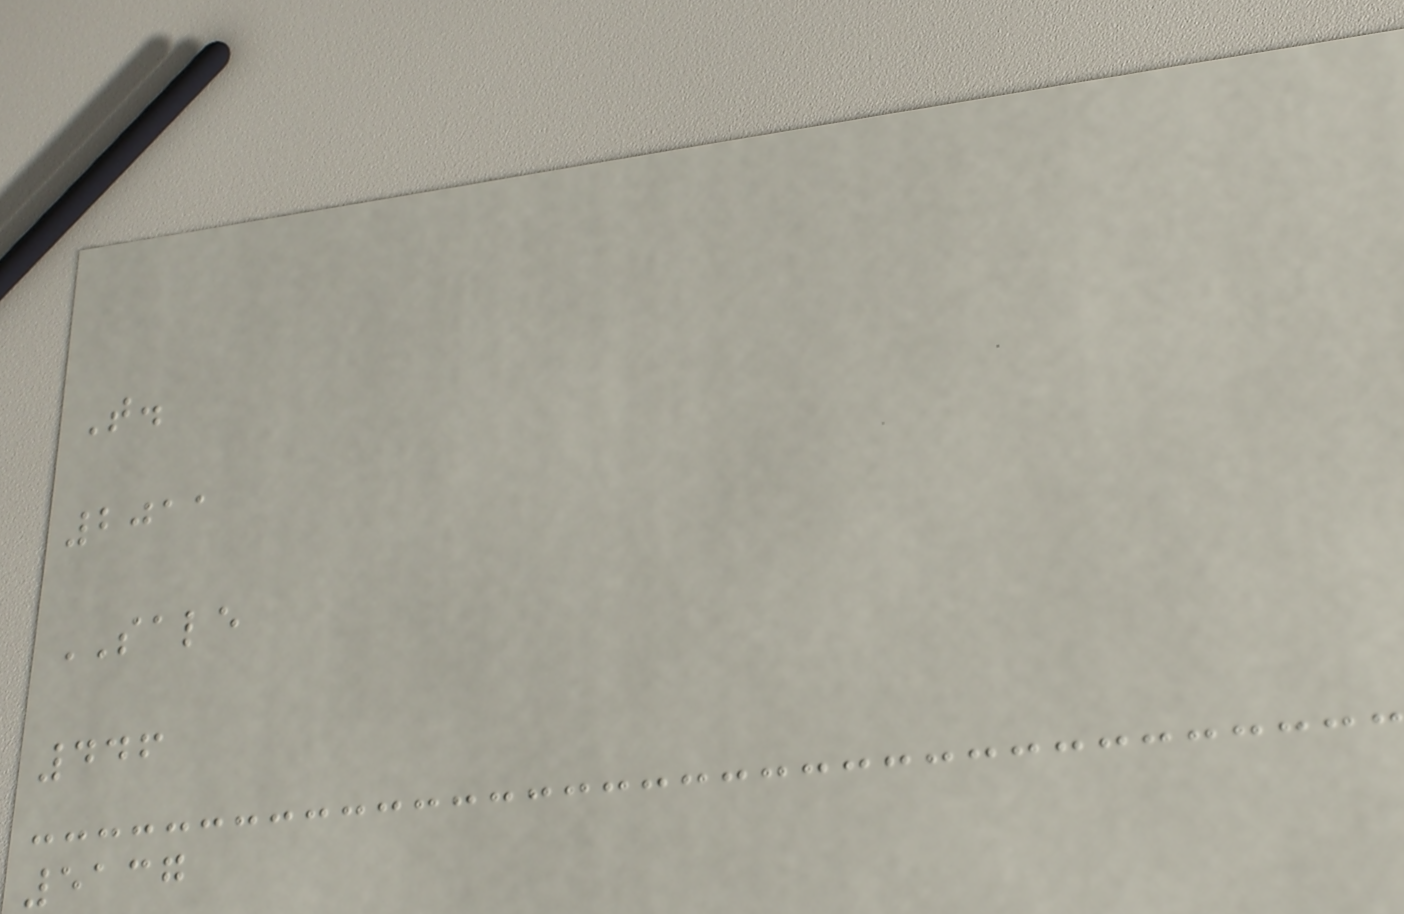T.
2011
SALE
446
5137
